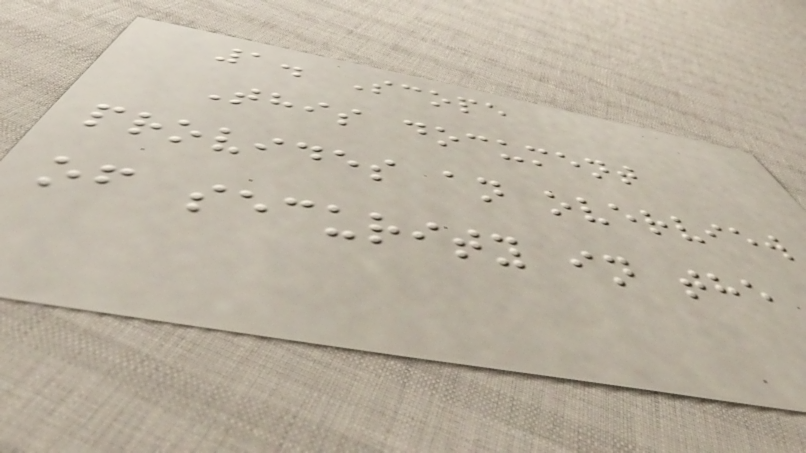1. Scope
This document
provides an overview
of security in the
